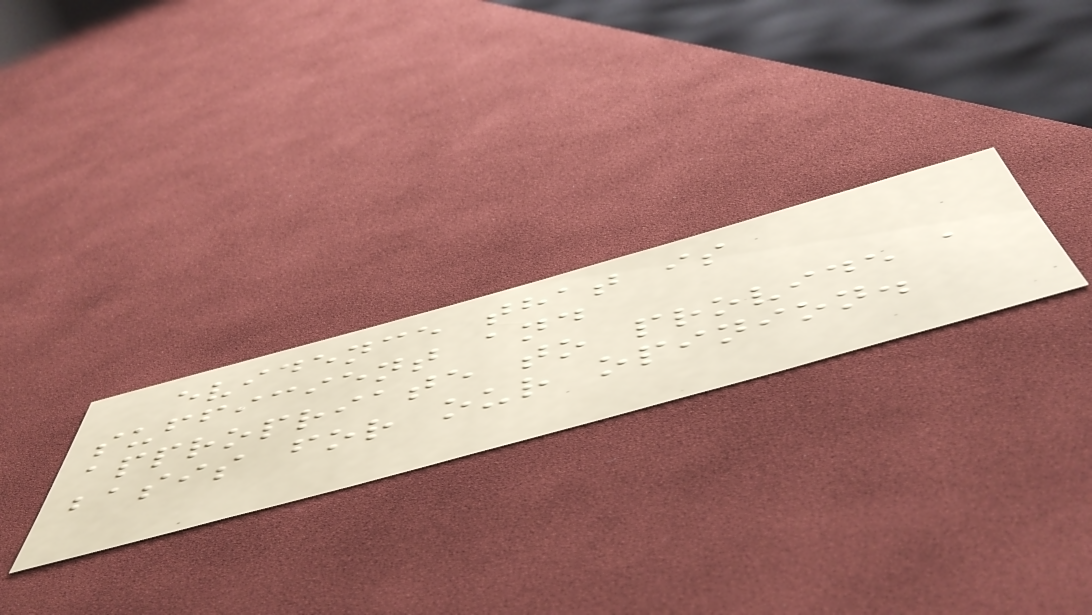evidence that is
sufficient and
appropriate to provide a
basis for our opinion.
